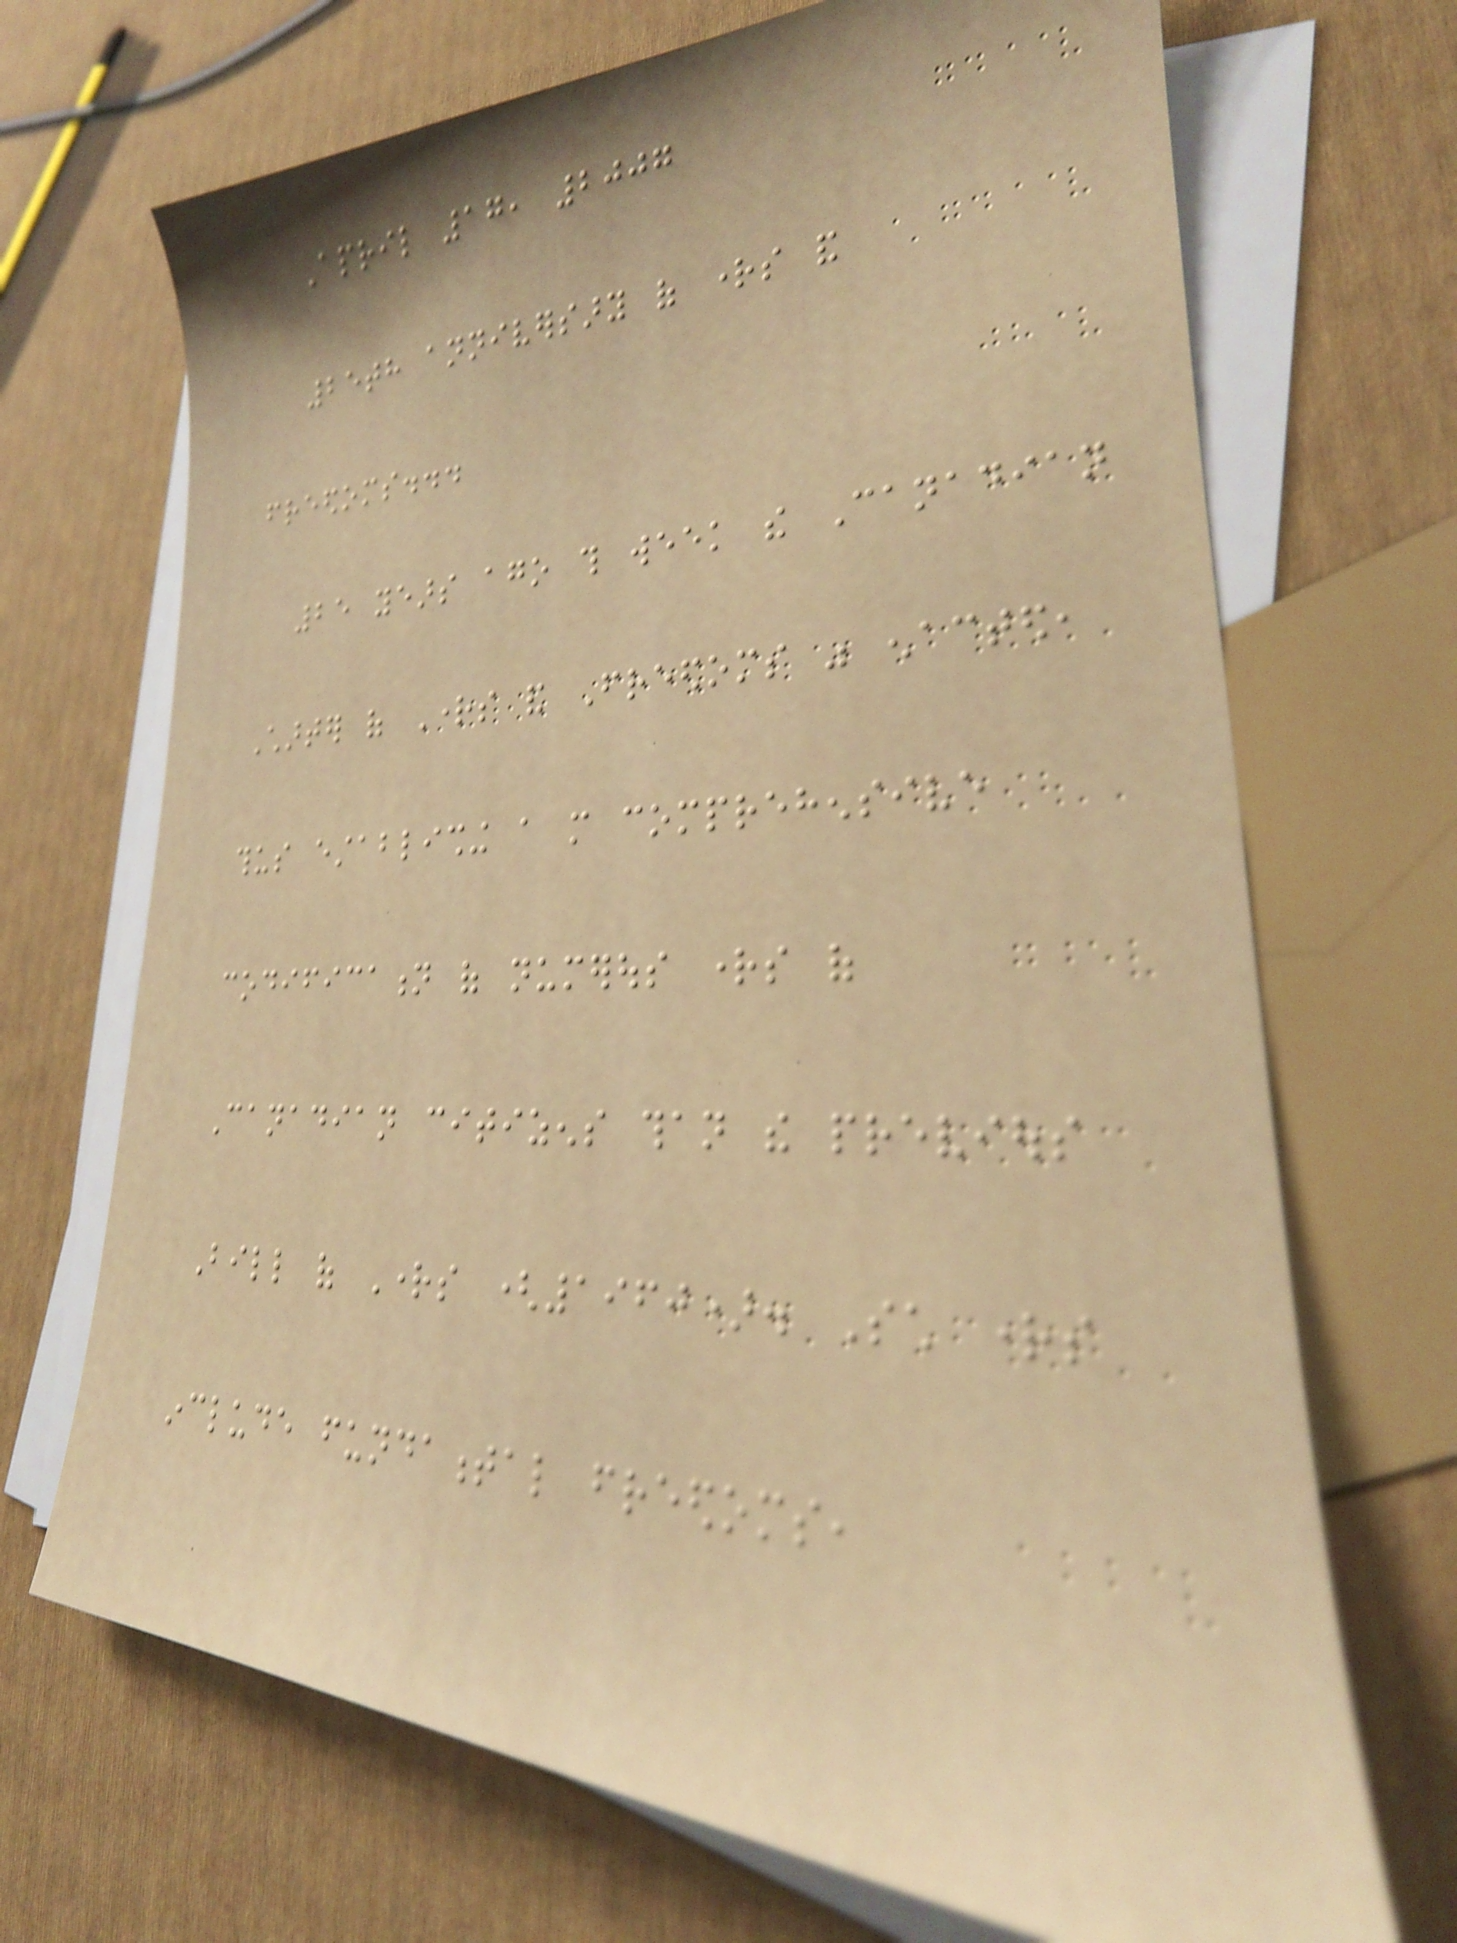April 17, 2007
25th anniversary of rights and
freedoms...
25 years ago this week the Canadian
Charter of Rights and Freedoms was enacted,
thus establishing a more comprehensive
codification of numerous rights of
Canadian citizens than the previous
Bill of Rights (1960). Such rights
include fundamental freedoms,
